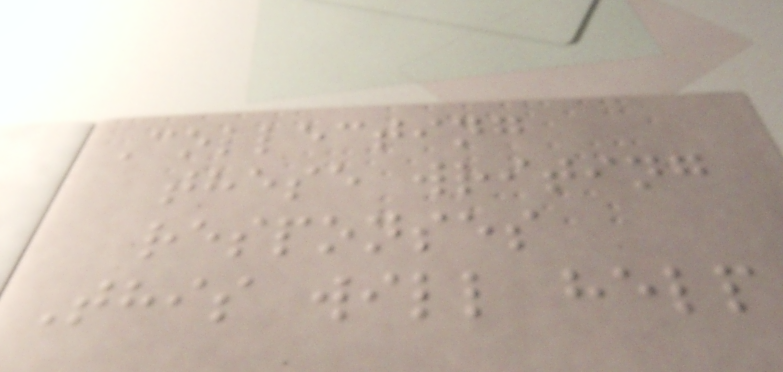Collecting
these writing
responses
This will help
